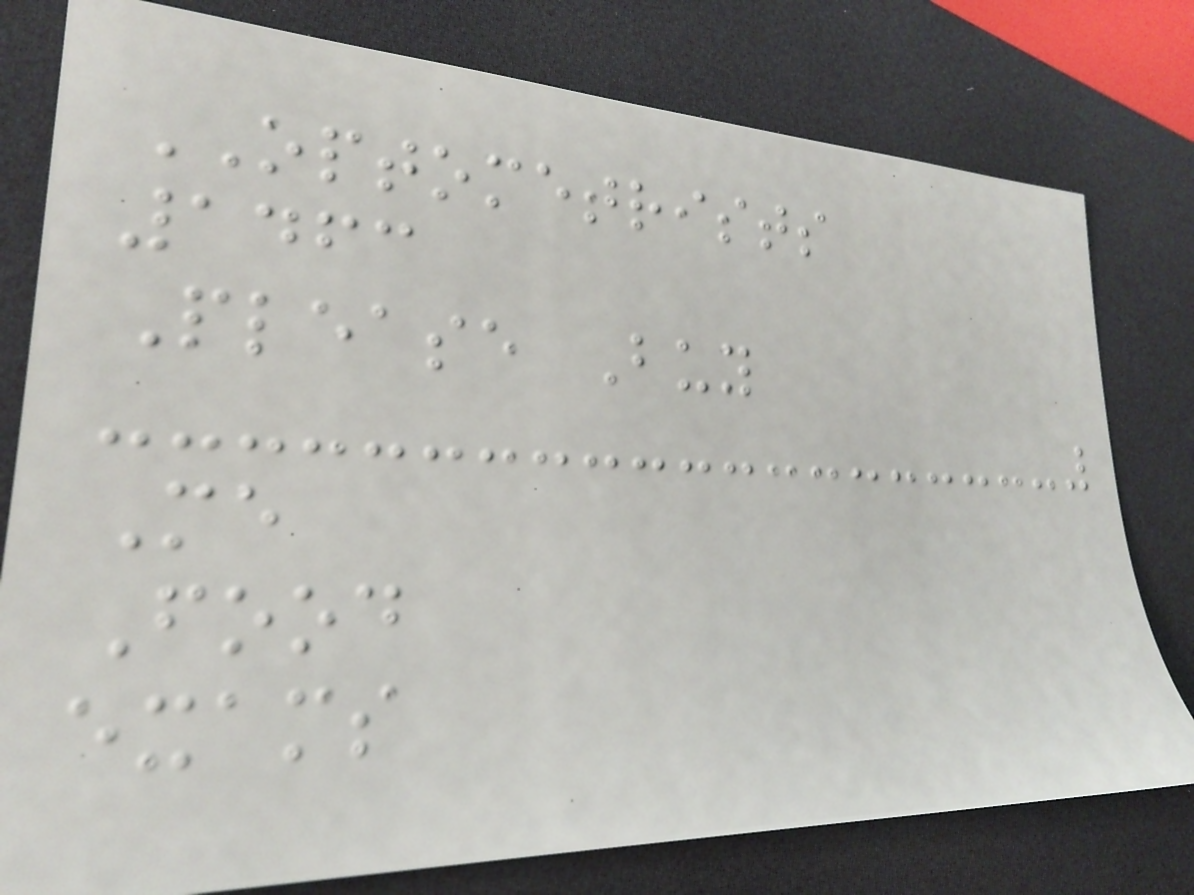OPTOMETRISTS
1463
Please Buy
Me
Food
exams
